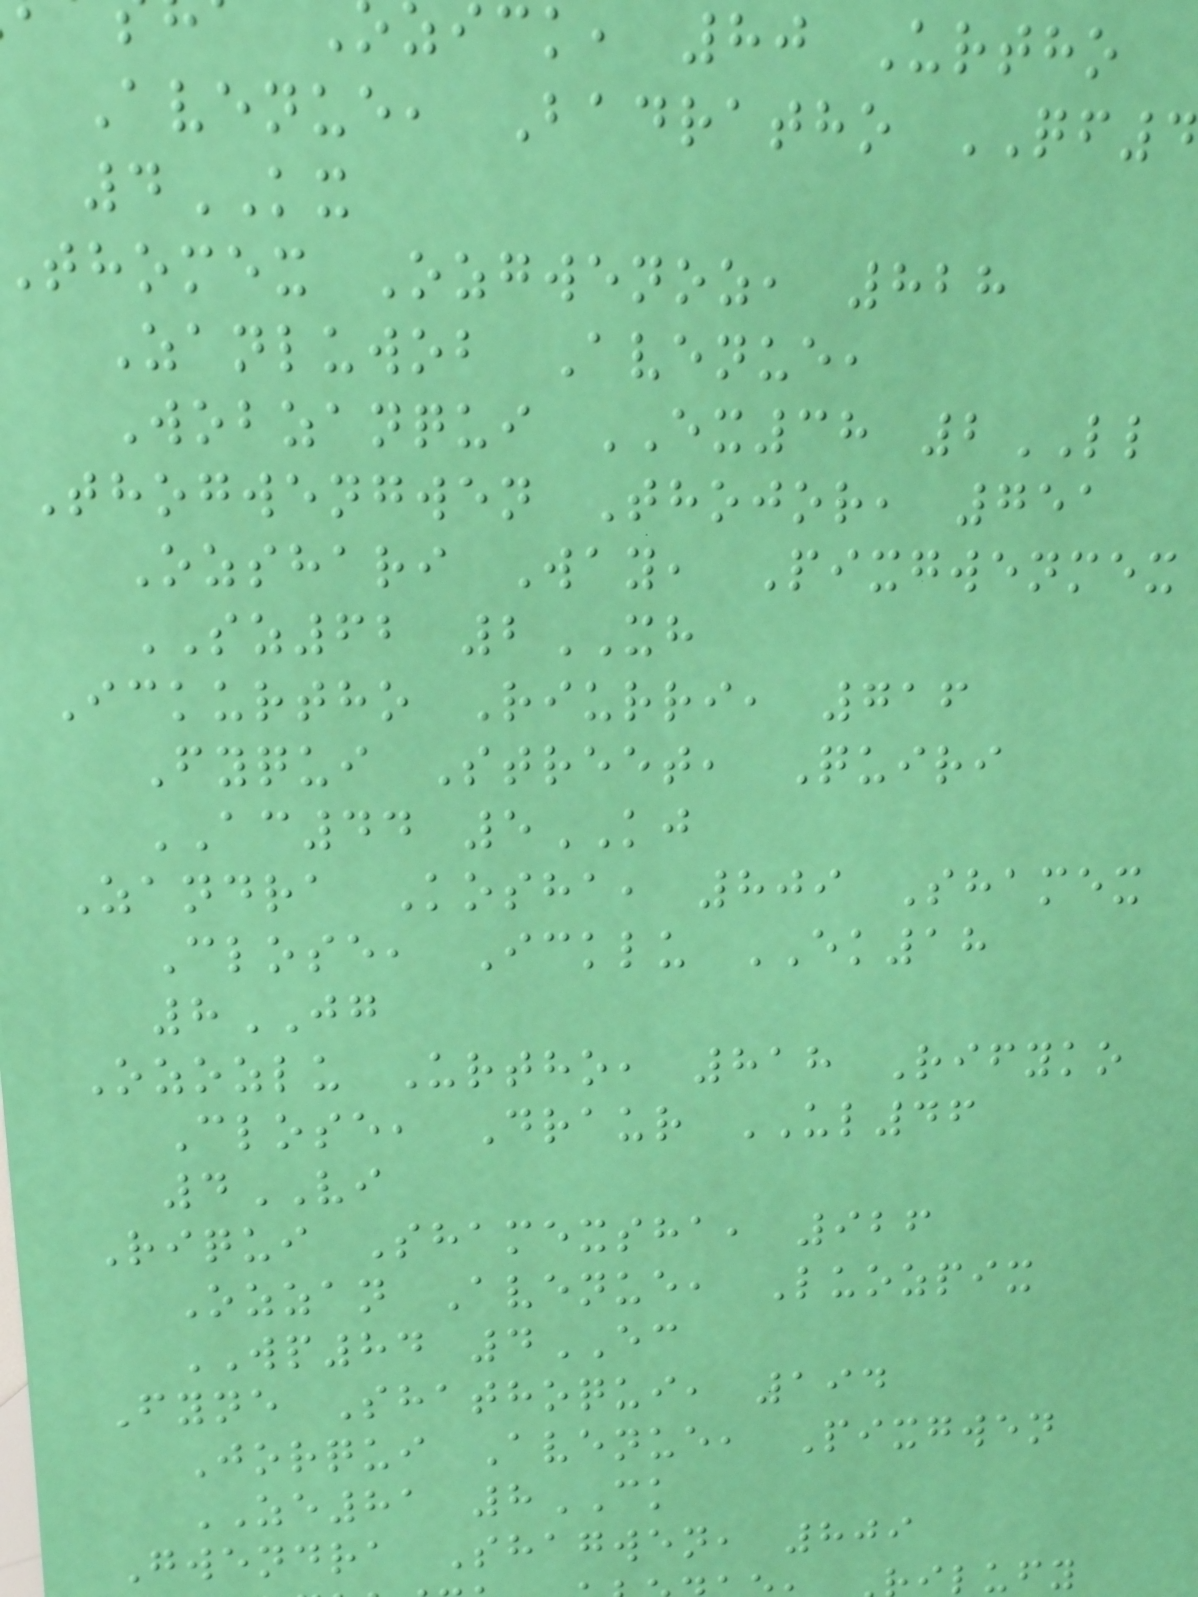ick, 80 Urtho
Avenue, Badratho QF4
4KX
thomex Ozgwenoz, 828
Zanluwob Avenue,
Wobzanqui EX38 2LL
Thogwengwen Thojor, 751
Ozshari Way, Pixgwenmex
SZ62 2XH
Ickurtho Riurri, 716
Fyqui Street, Quiri
AC44 5KJ
Zandra Kosha, 809 Shamex
Close, Icklu EK18
8JG
Ozozlu Urtho, 818 Rifyko
Close, Draur UL46
4VI
Riqui Shamexsha, 926
Ozzan Avenue, Luozpix
WP84 4EC
Fyne Shathoqui, 194
Jorqui Avenue, Pixgwen
ZE81 8CK
Gwendra Shagwen, 809
